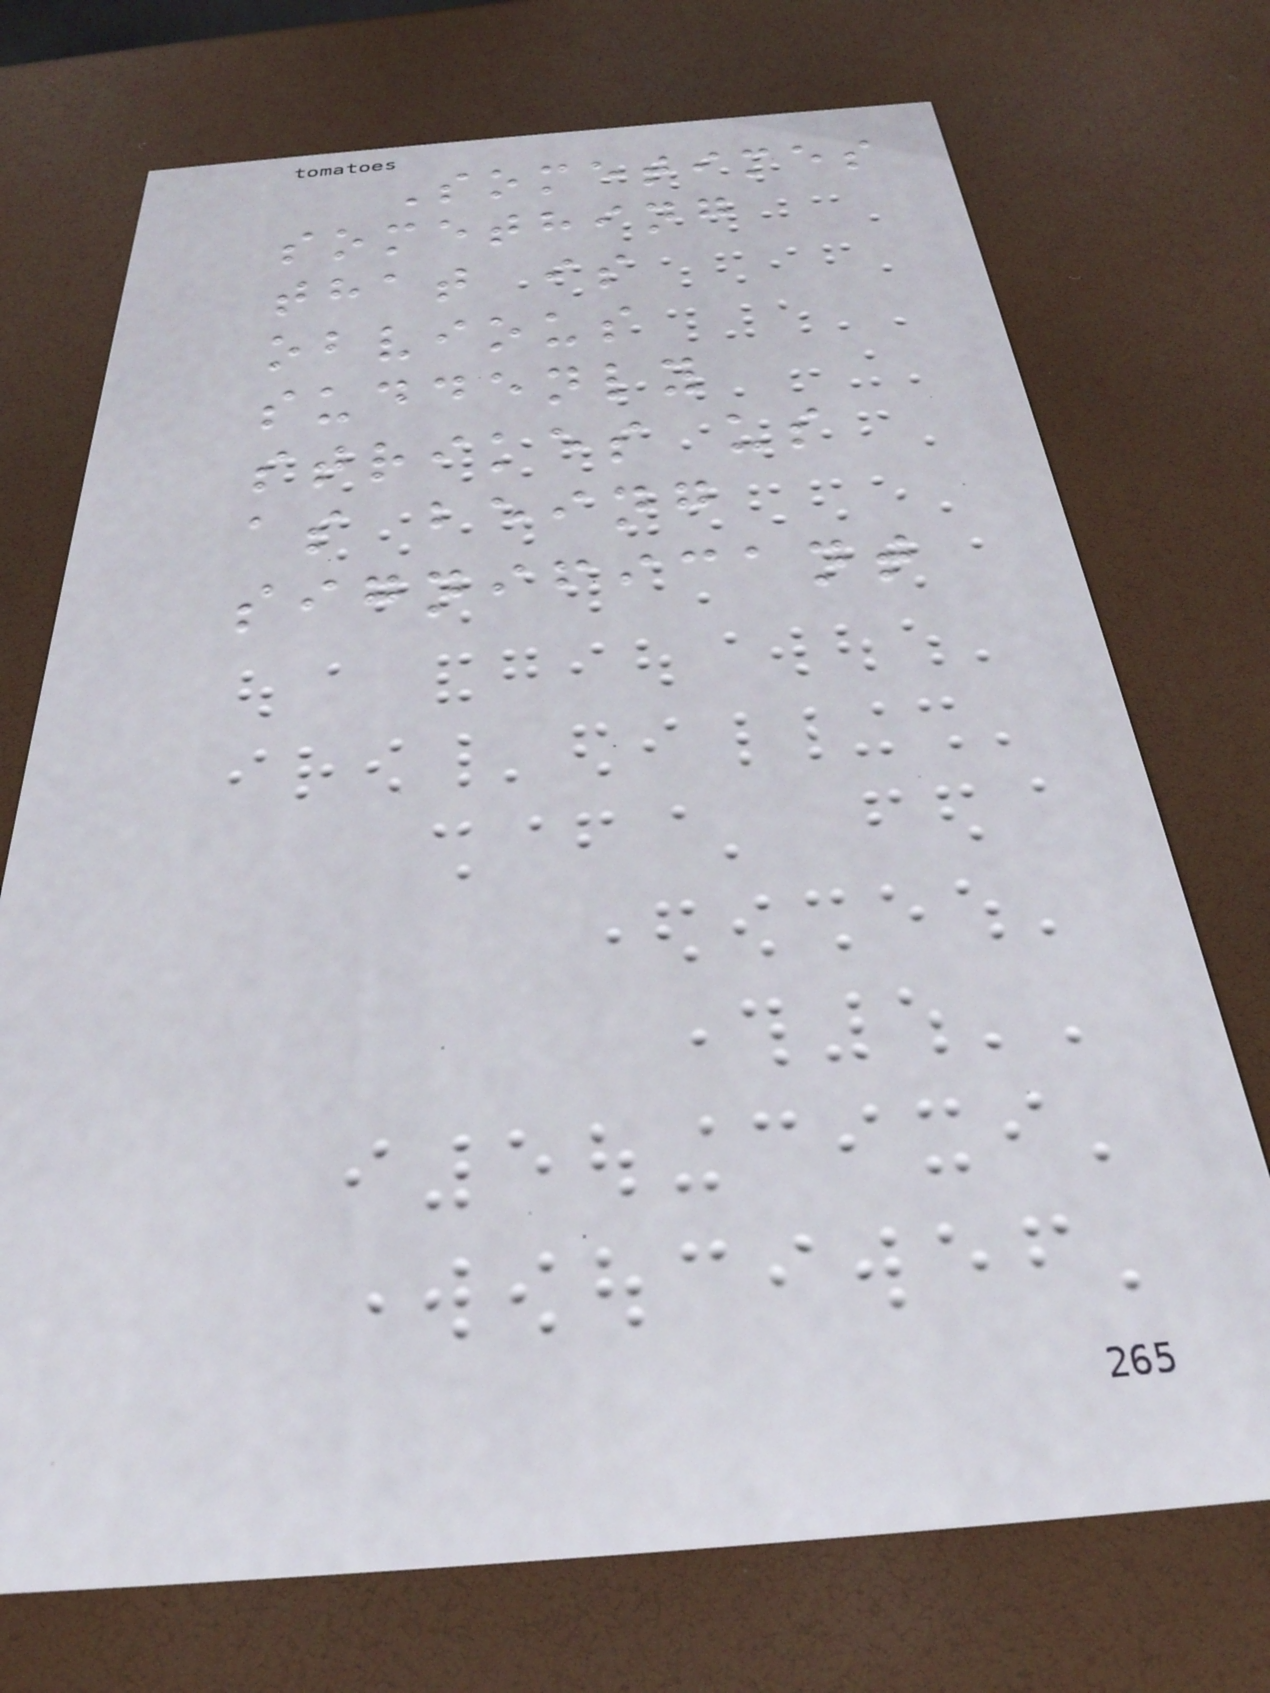Sometimes
something
that is
obvious
suddenly
strikes us
as being
significant
